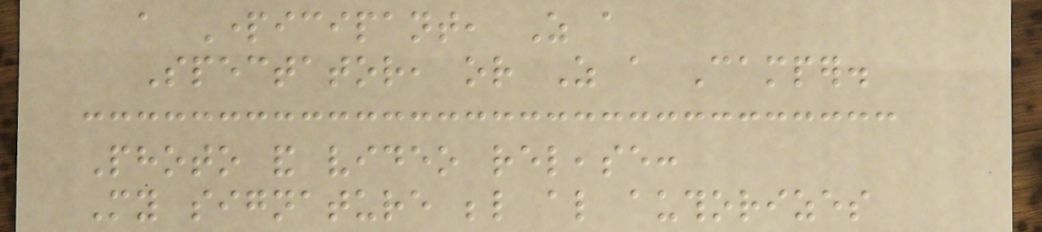a Participant, As a
Spectator, or As a Camper.
Photo and video release:
My signature below also authorizes
